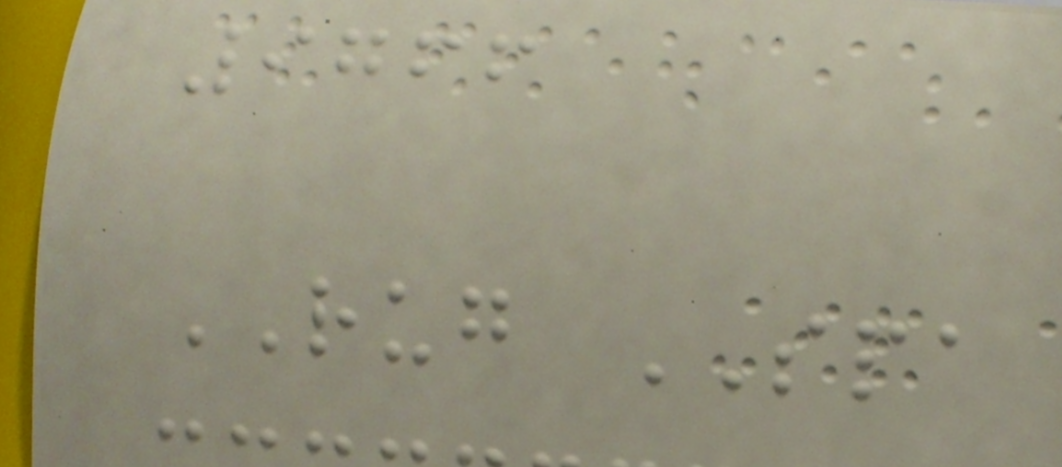9766
RUG SPA
